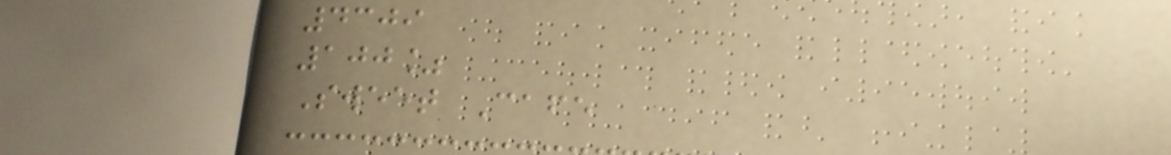4309
100%
Sweet Cafe
